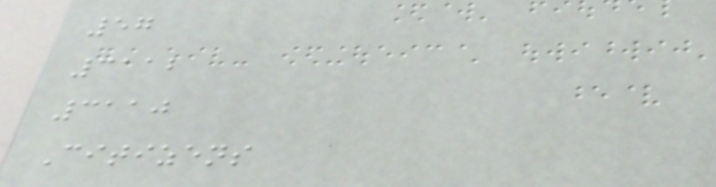57
3112
3110
Citizens
